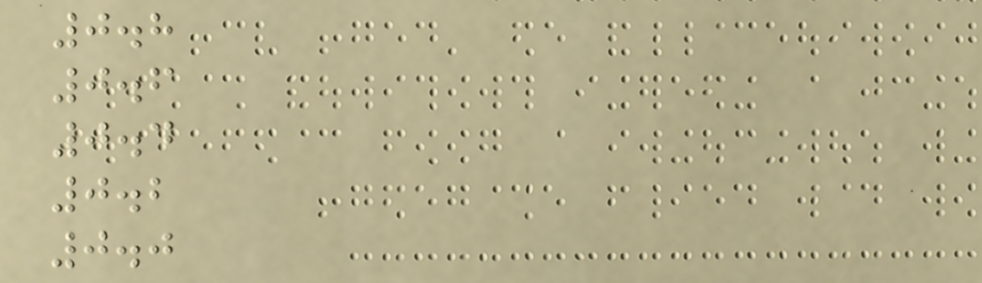0.8
0.6
0.4
0.2
0.0
